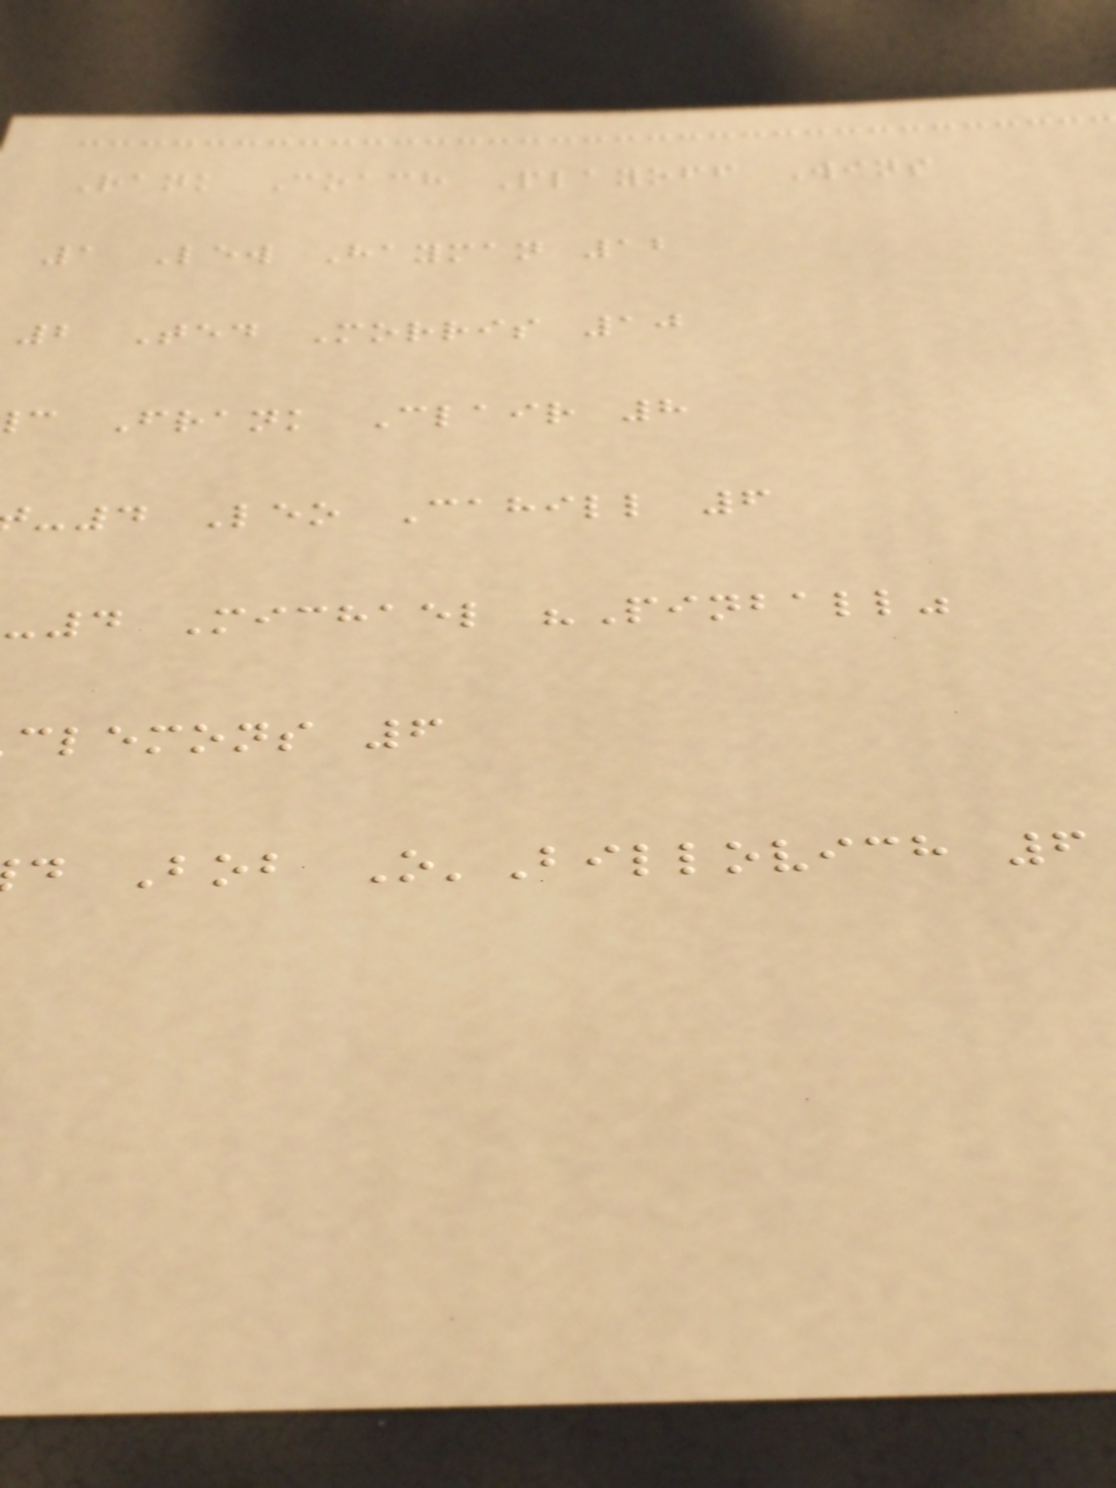Rank Coach Playoff Wins
1 Lew Hayman 12
2 Ted Morris 10
c Frank Clair 8
-4 Leo Cahill 6
-4 Michael "Pinball"
clemons 6
d Bob O'Billovich 6
